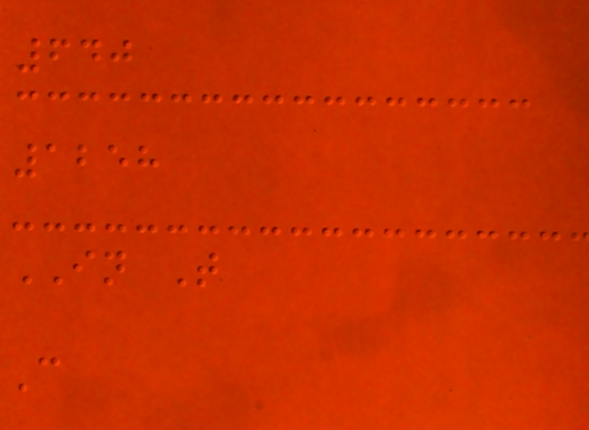640
1258
IN T
C
